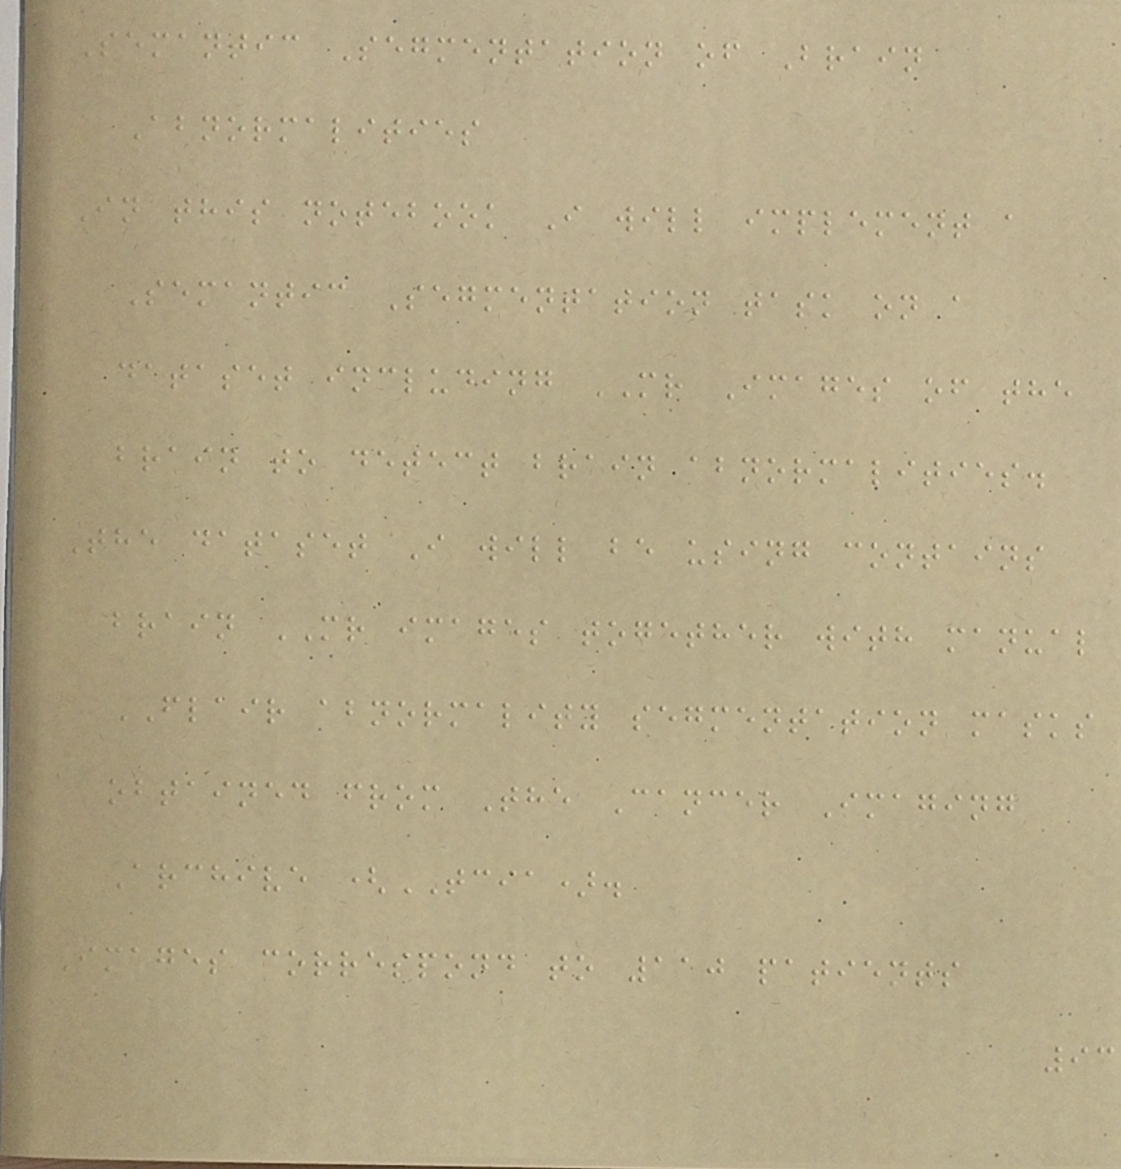Semantic Segmentation of Brain
Abnormalities
In this notebook I will implement a
Semantic Segmentation task on a
dataset including MR Images of the
brain to detect brain abnormalities.
The dataset I will be using contains
brain MR images together with manual
FLAIR abnormality segmentation masks
obtained from The Cancer Imaging
Archive (TCIA).
Images correspond to 110 patients
93
